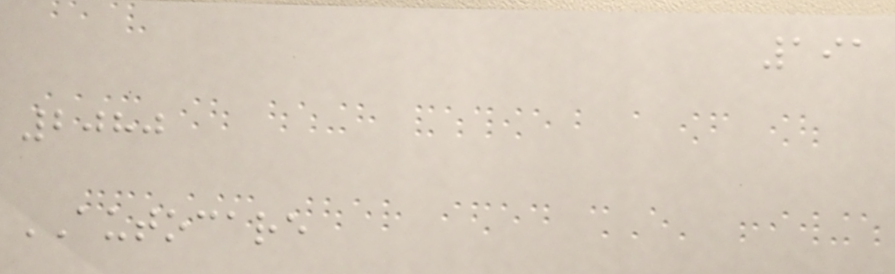191
2080
AUTOCARE
